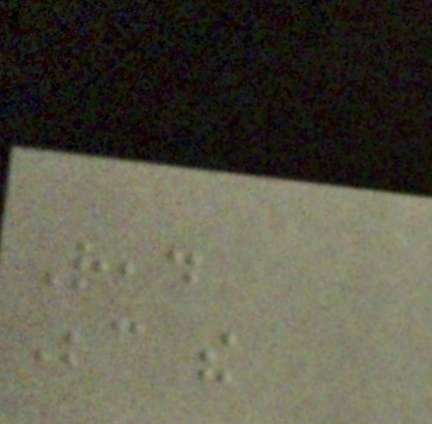Read
Because the
